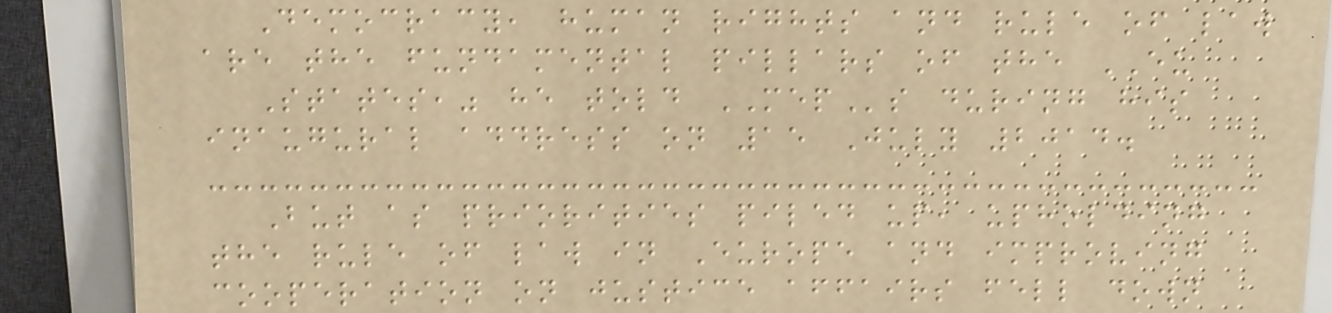Democracy, human rights and rule of law
are the fundamental pillars of the EU
States," he told MEPs during his
inaugural address on 15 July 2014.
But as priorities piled up, upholding
the rule of law in Europe and improving
cooperation on justice affairs fell down
